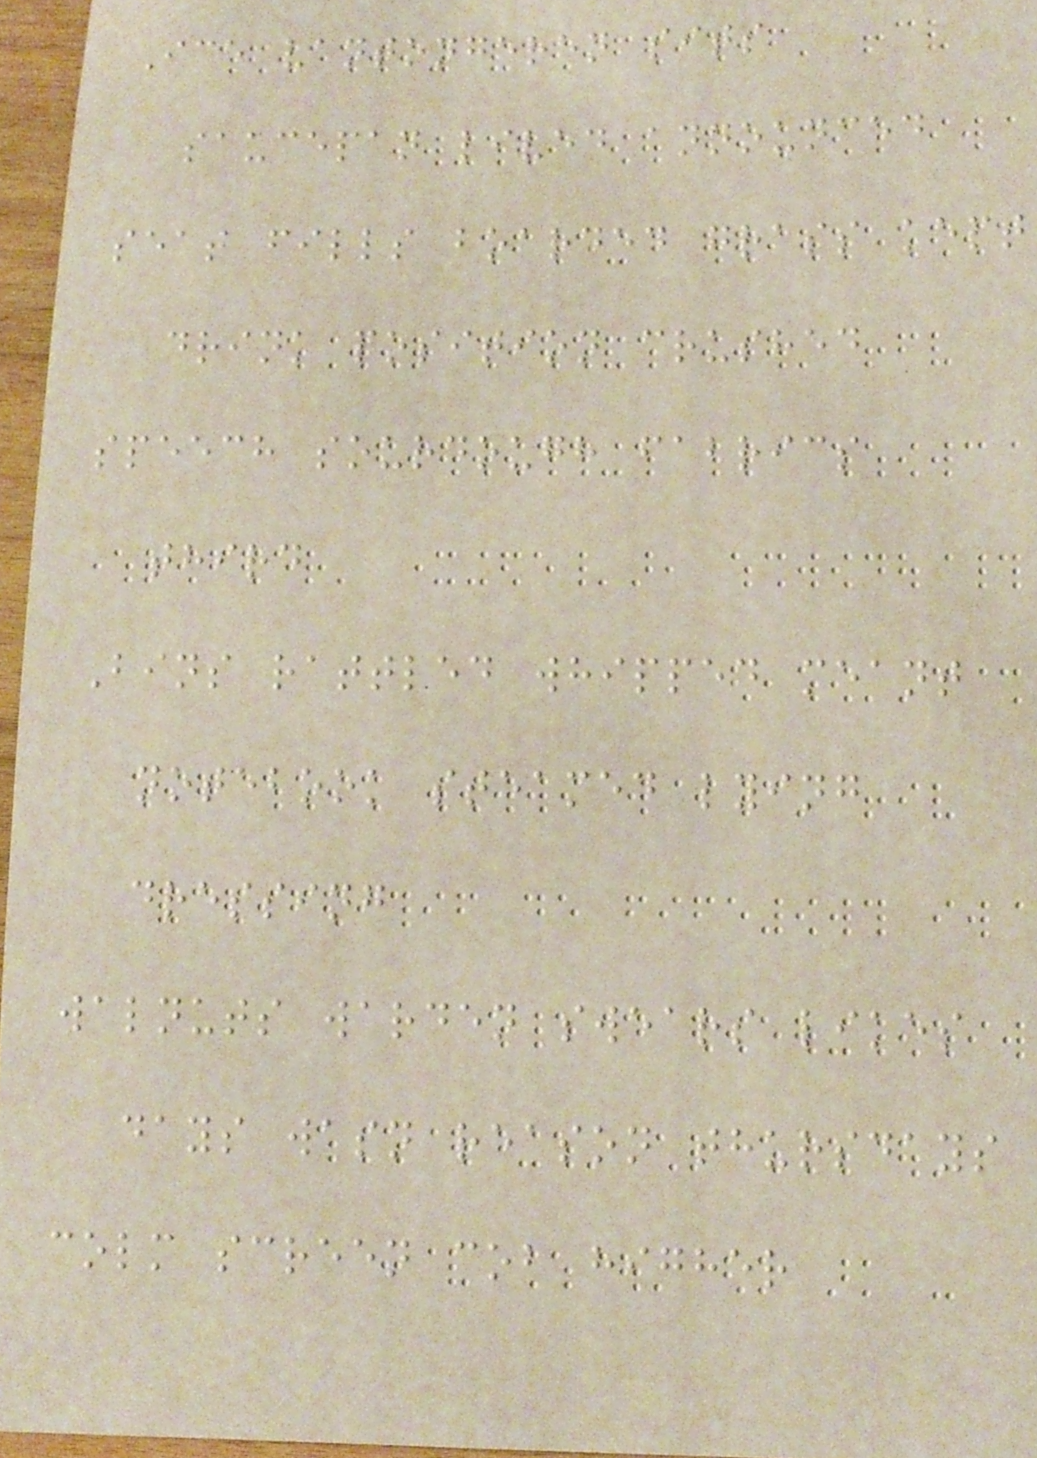Ice vantongeren sits
saucepan lived announced
seat fills boarded grass kept
drink position crushed
speech sourdough fabrics
third
Bins rattled whipped meant
notebook steamed lying
dressing
walnuts warden swears likes
days wasn reason thursdays
colm screen cob higher
